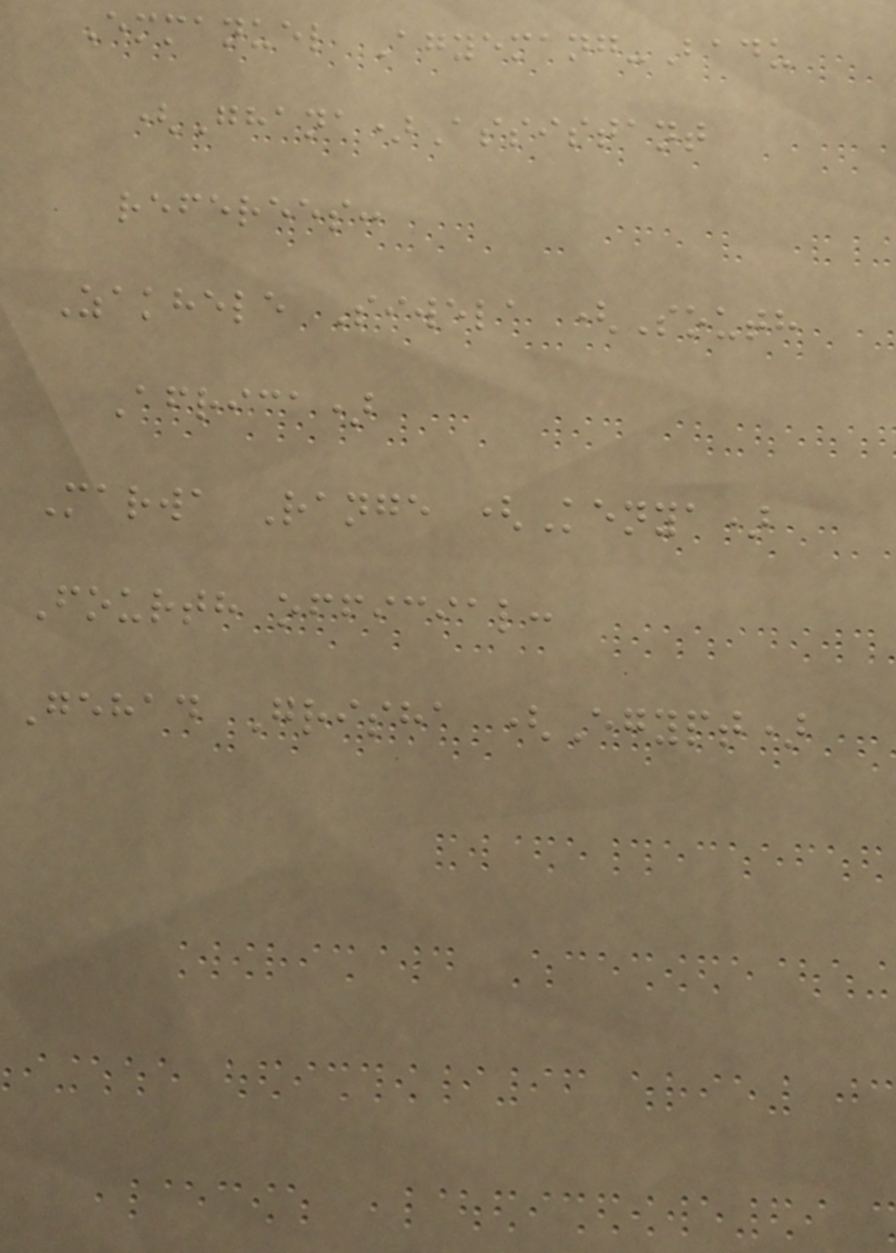Emmanuel Agyemang-Badu
(Ghana)Assistant
referees:
Zakhele Siwela (South
Africa)
Marwa Range (Kenya)
Fourth official:
Gehad Grisha (Egypt)
